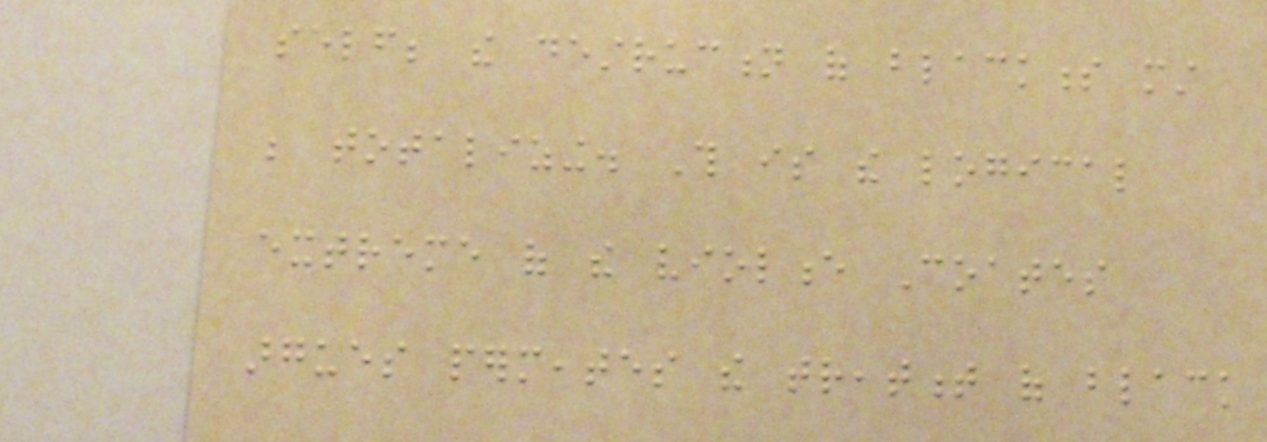self; the destruction of blackness must
be totalizing. This is the logical
extreme of the violence Coates
argues permeates the treatment of black
